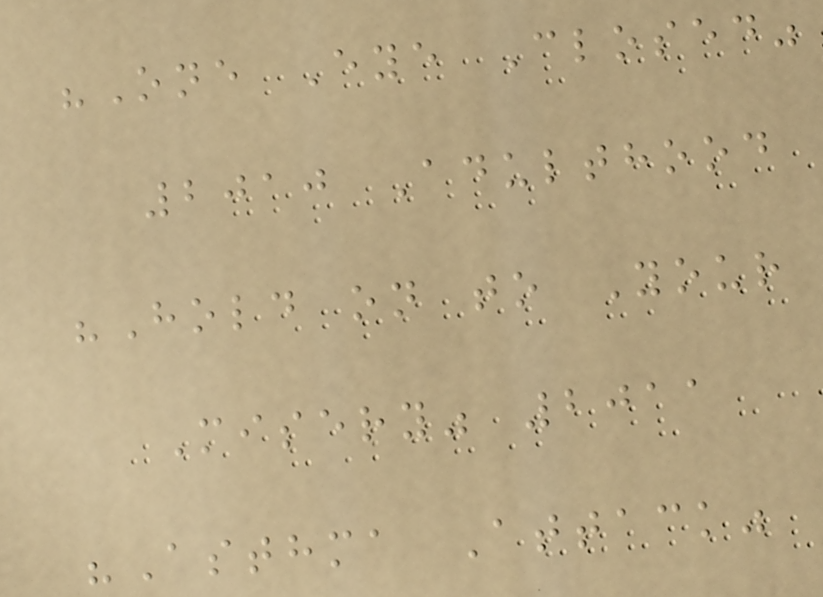"One Eye Closed"
2010 Adulthood
"Hold on to Your
Misery" 2011
"Asthma Attack"
